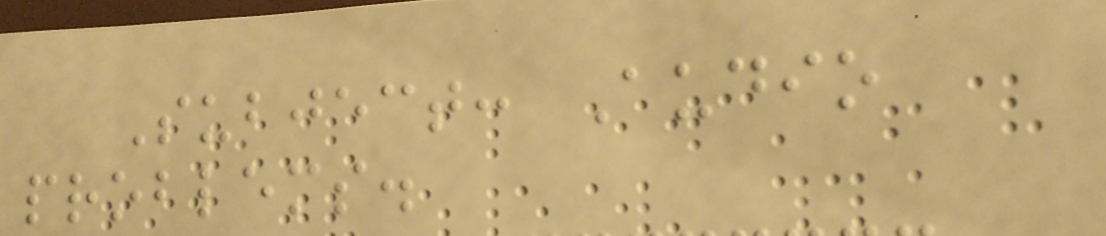Subject: Audio
problems.
